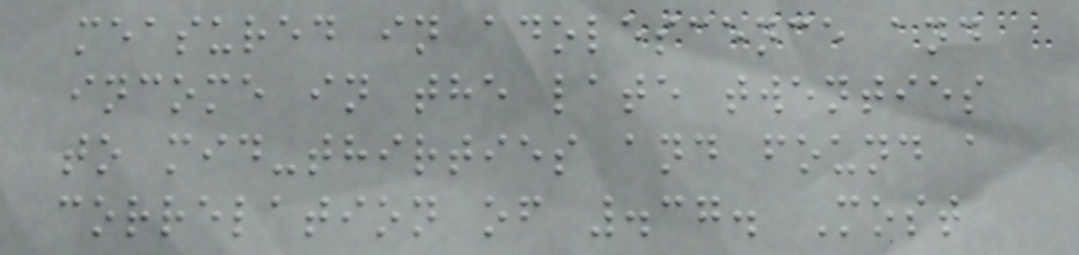measured in adolescence and
income in the late twenties
to mid-thirties and found a
correlation of .37. Most
